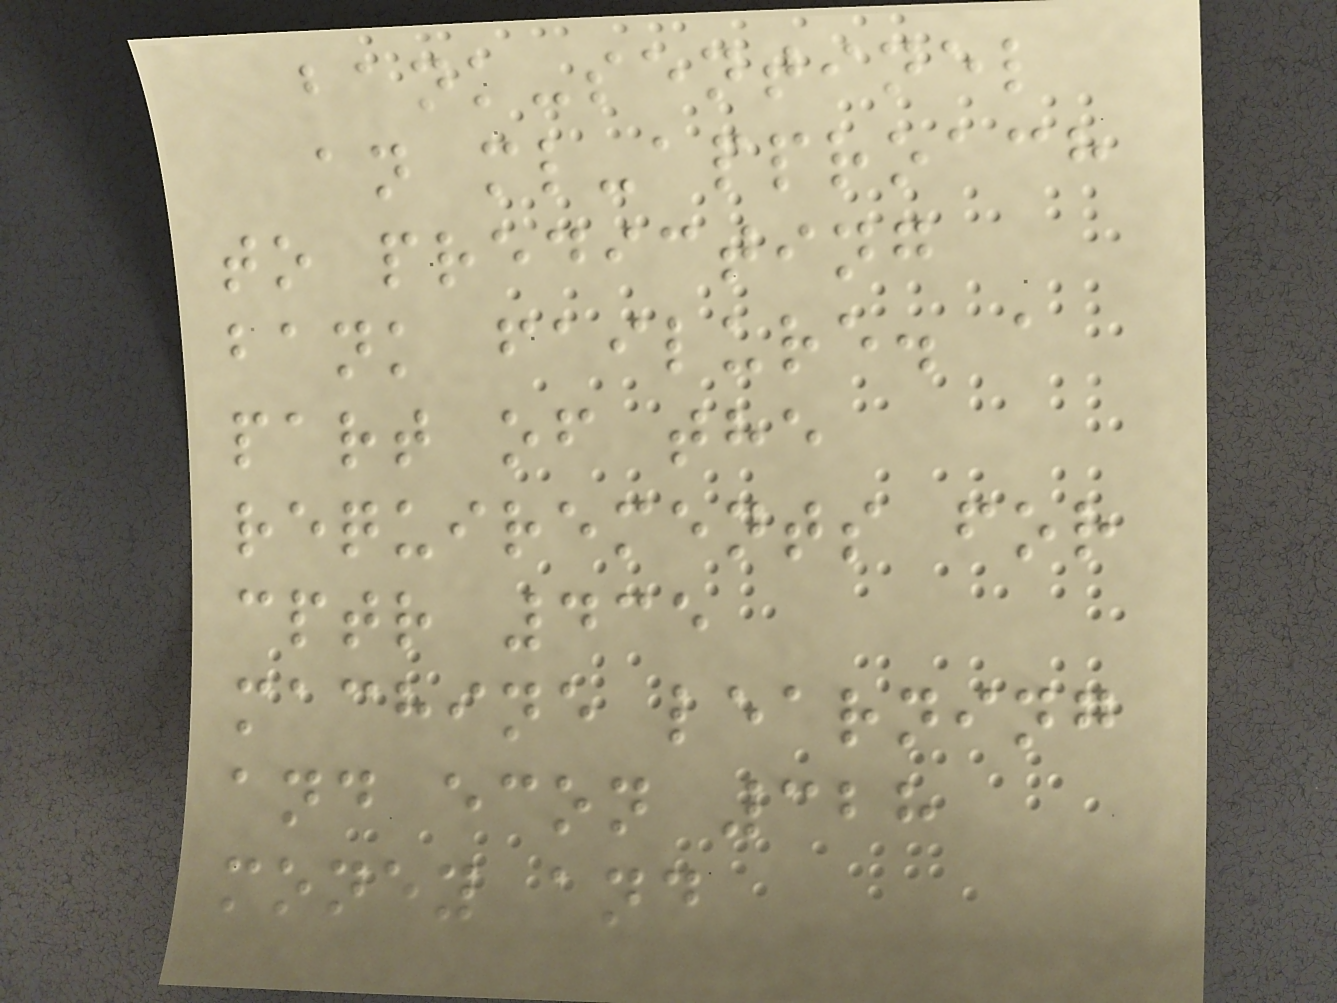bank-sentinel
an ml-approach
to predicting
bank failure. a
part of the
requirements for
cptr 435
machine learning
and econ 328
money and
